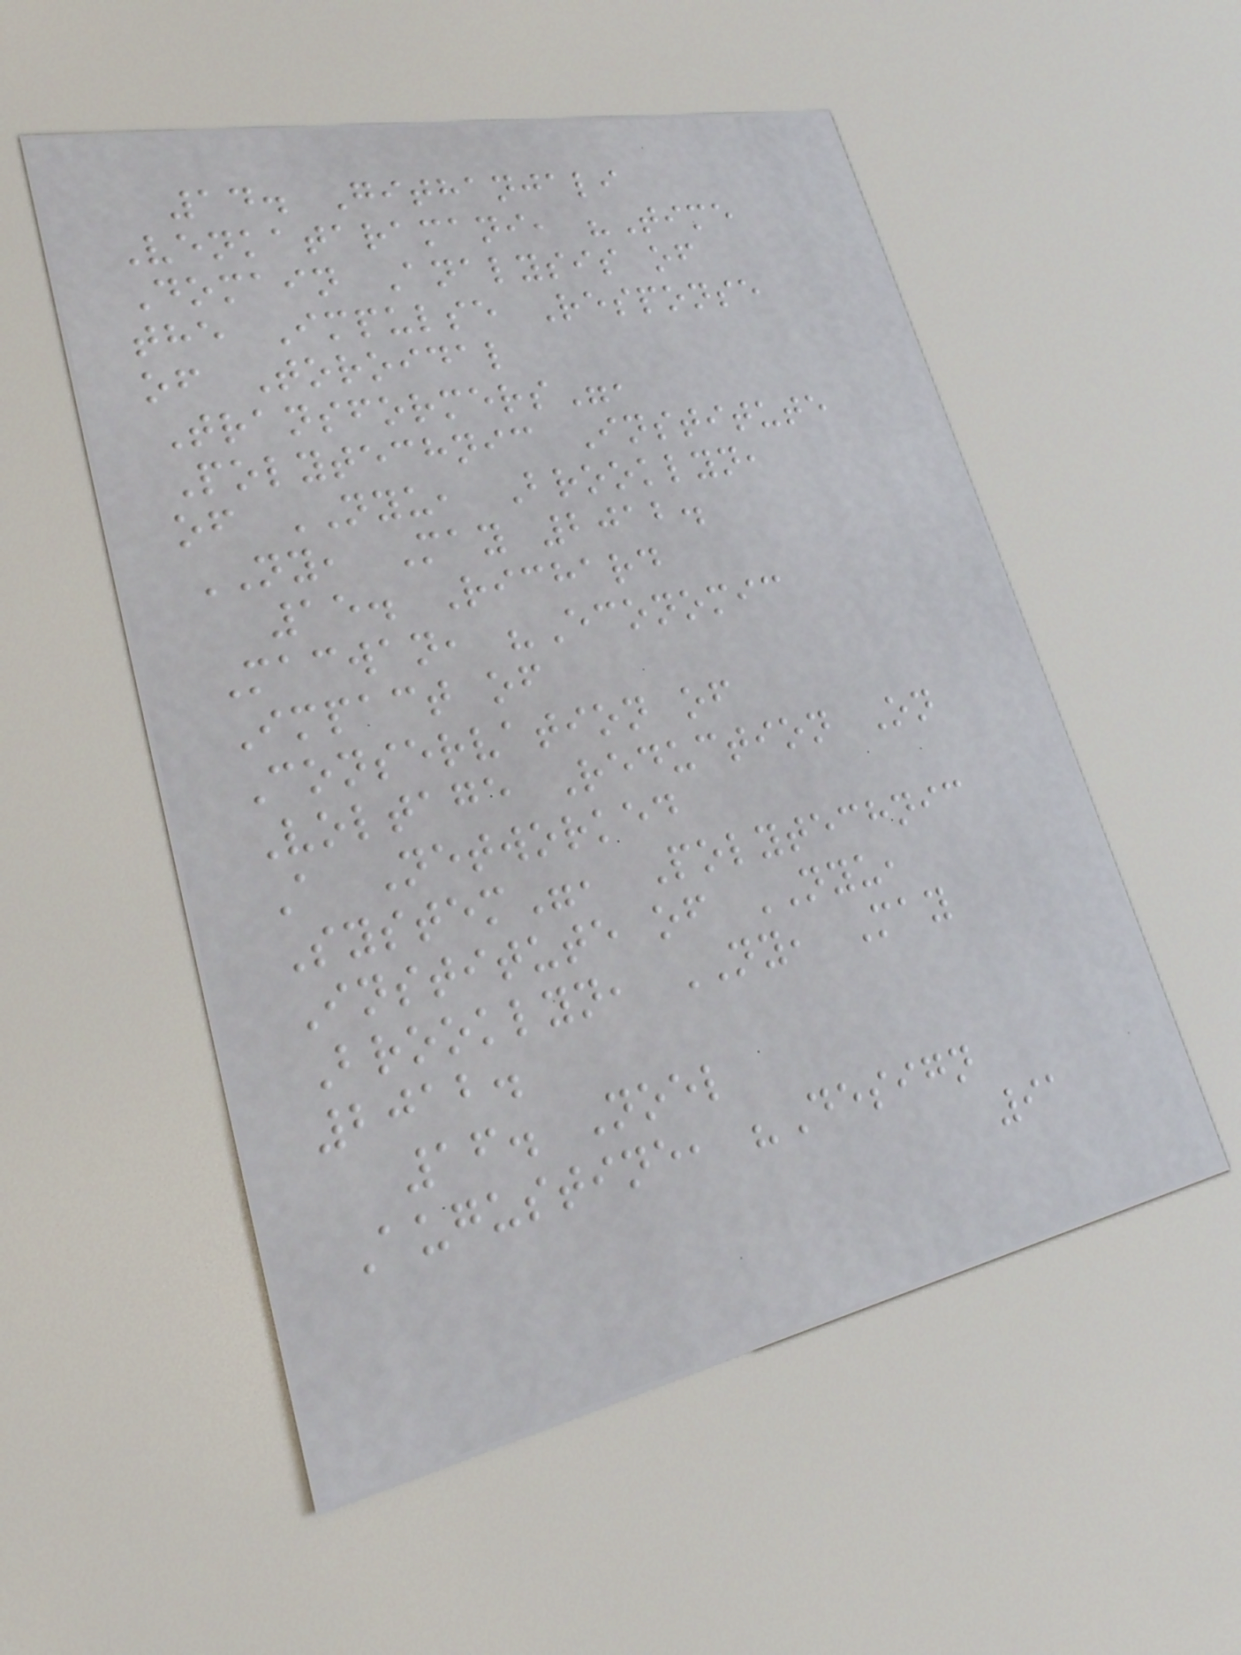14. Githanjali
Venkataramani, "Time
Domain Analysis of
the Impulse Response
of Toroidal
Transformers",
Polytechnic Institute
of NYU, Brooklyn,
NY, May 2012.
15. Richard
Macwan, "Economic
Impact of
Conservation of
Voltage Reduction On
A Networked
System", Polytechnic
Institute of NYU,
Brooklyn, NY, May
2012.
16. Noel
Augustine, "Design
91
